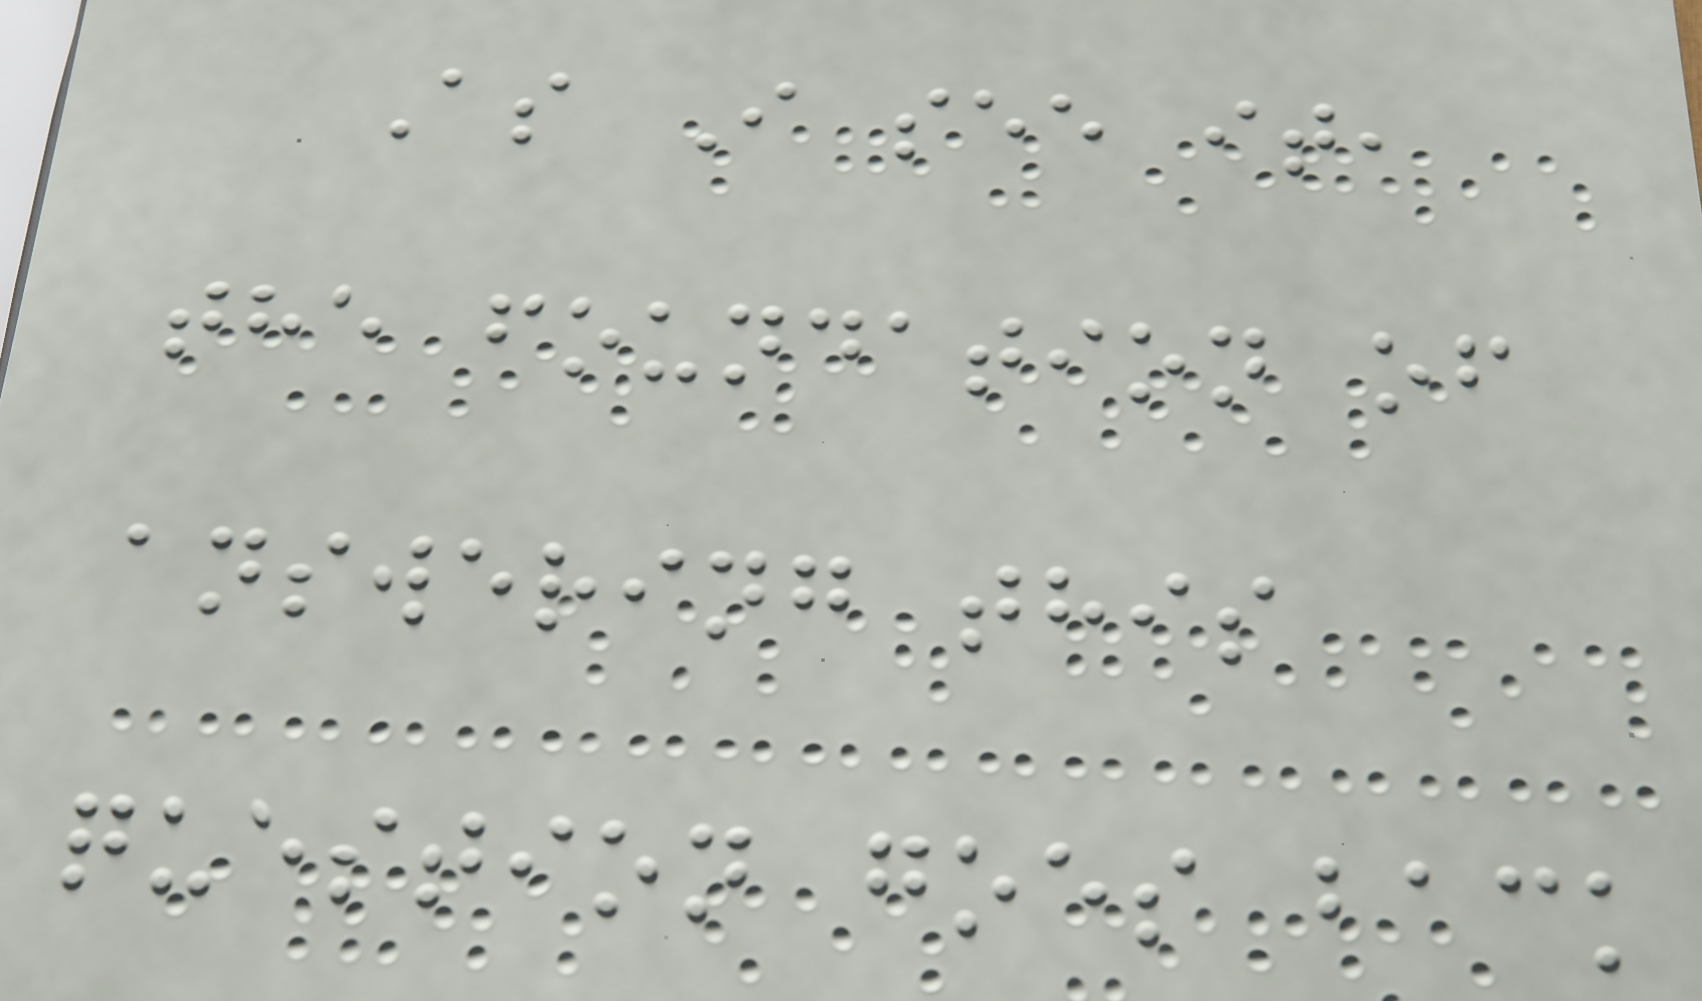As I see it,
the foundation of
answering this
question goes back
